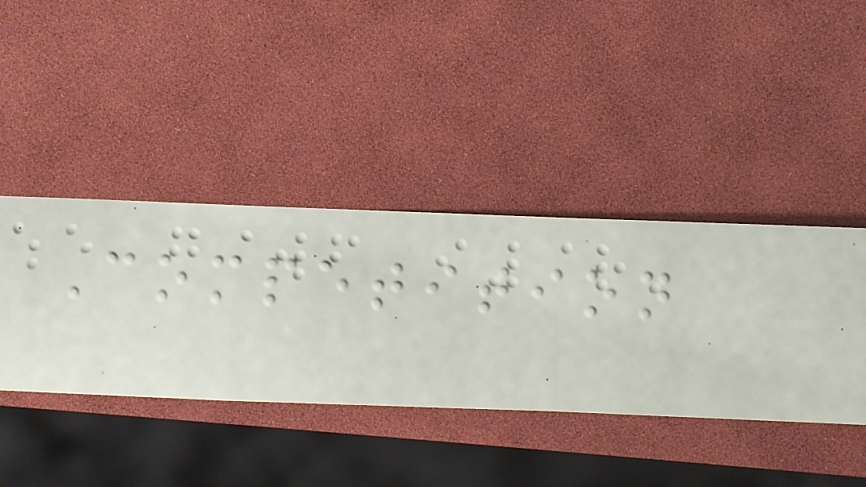Competition
